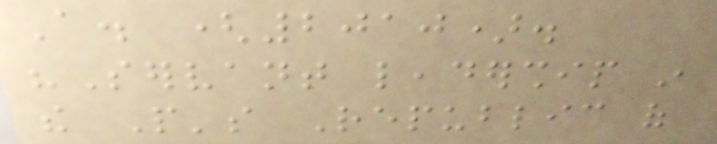A. (2010).
"Servant leadership in
the People's Republic of
